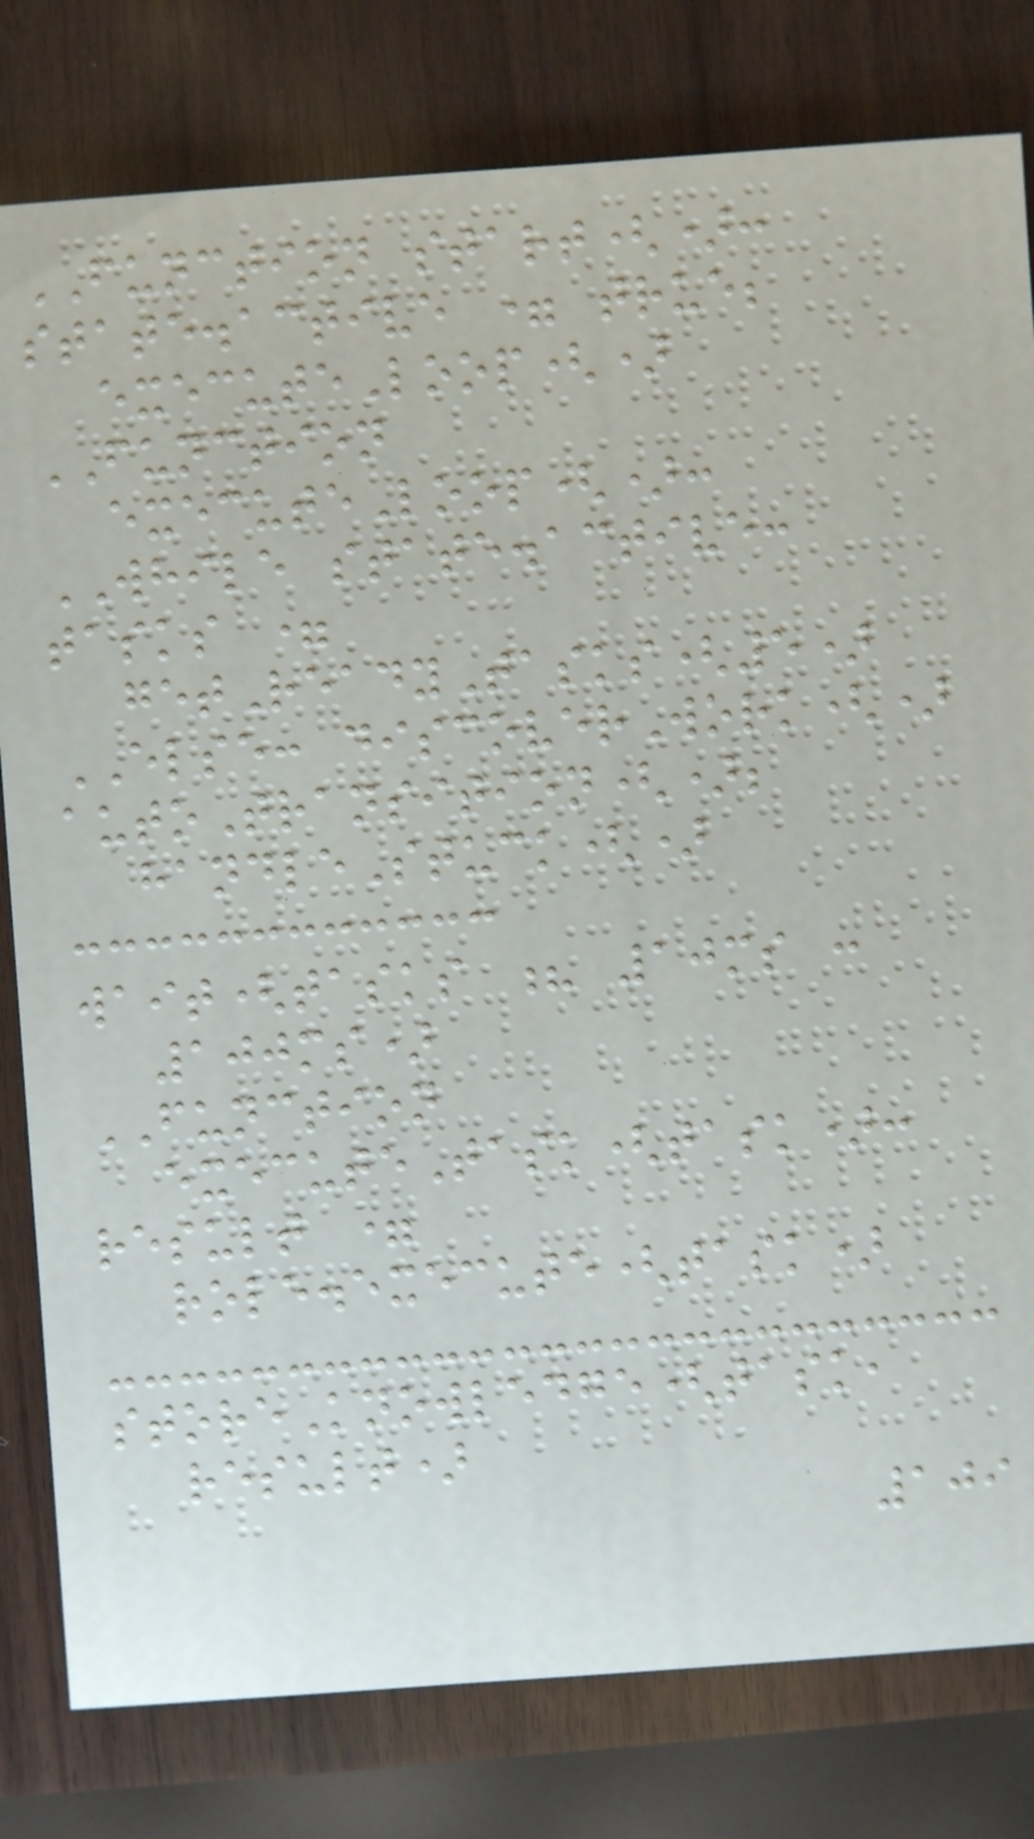FUNCTION start():
state.active = true;
executeLoop()
FUNCTION
executeLoop():
WHILE state.active:
tasks =
getReadyTasks(5)
ELSE: discoverWork()
autoTransition();
handleStuck()
wait(tasks ? 10ms :
100ms)
FUNCTION
executeTask(task):
result =
role.execute(task)
storeKnowledge(task,
result)
109
